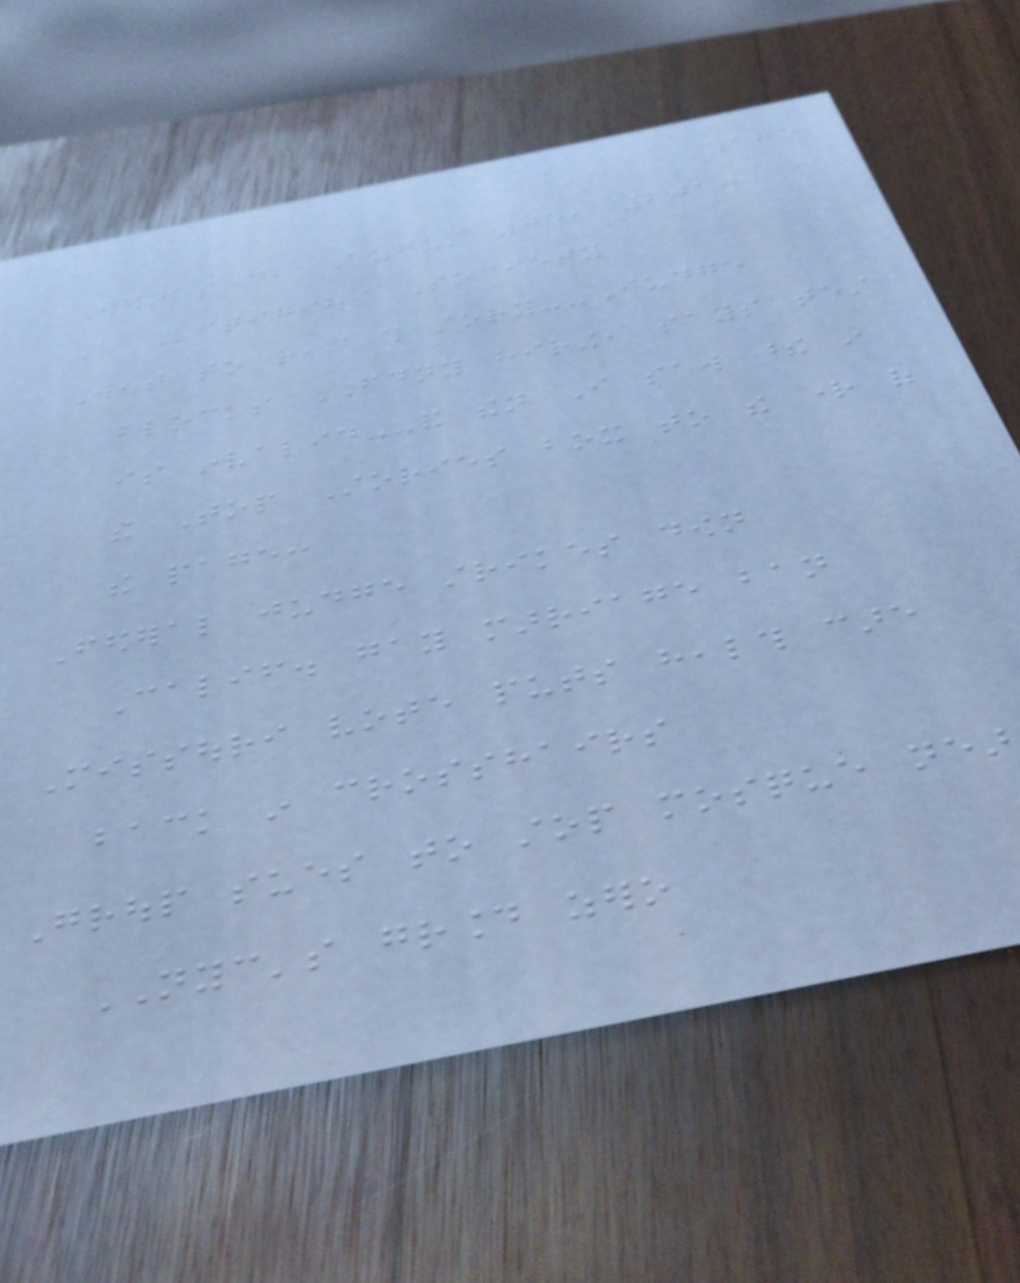185
Wednesday, August 04, 2010
A Litigious Society
Went to read this story--Judge
blocks FDNY hiring, says test
is invalid--and then I saw these in
the Top Stories box to the right of
the page:
Federal judge strikes down
Calif. gay marriage ban
Missouri vote puts health care
back in crosshairs
Group sues to stop mosque near
NYC's ground zero
